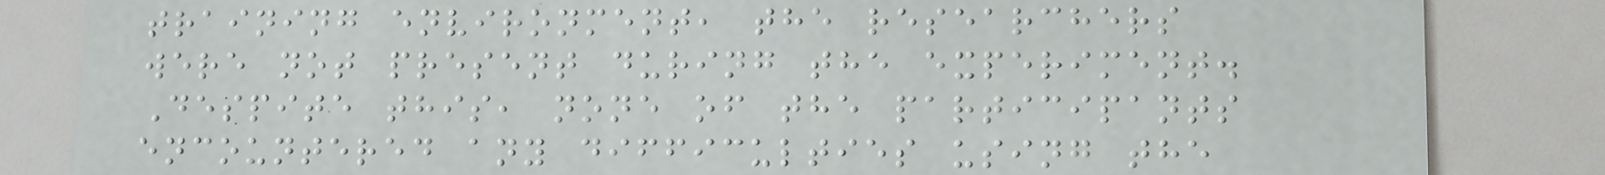training environment, the researchers
were not present during the experiment.
Despite this, none of the participants
encountered any difficulties using the
